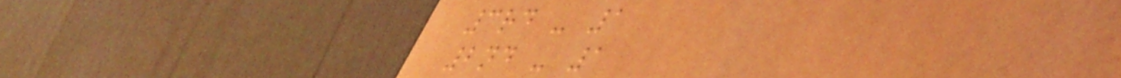3rd - 1
2nd - 1
